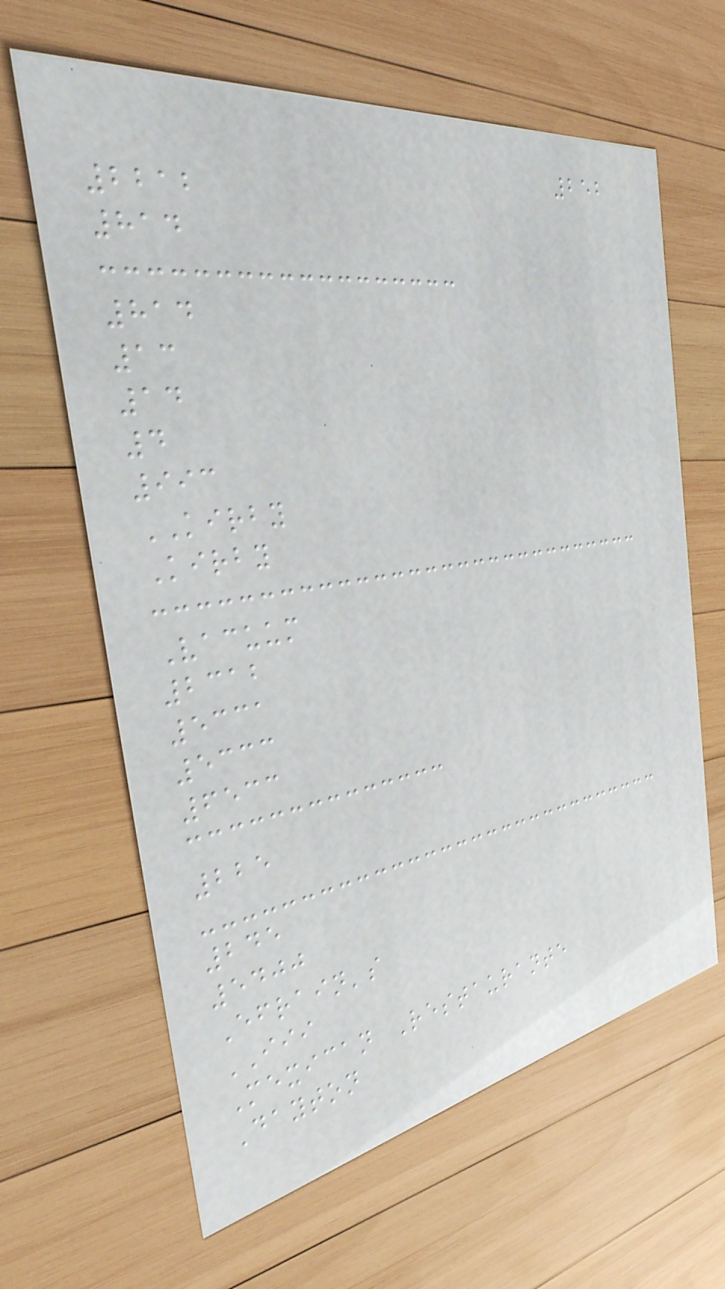252
2212
814
814
13
14
4
993
KIRBY
Kirby
Vacuum
2312
5331
5333
6533
225
245
5400
Efrain's
III
Mexican Restaurante
Dayton
